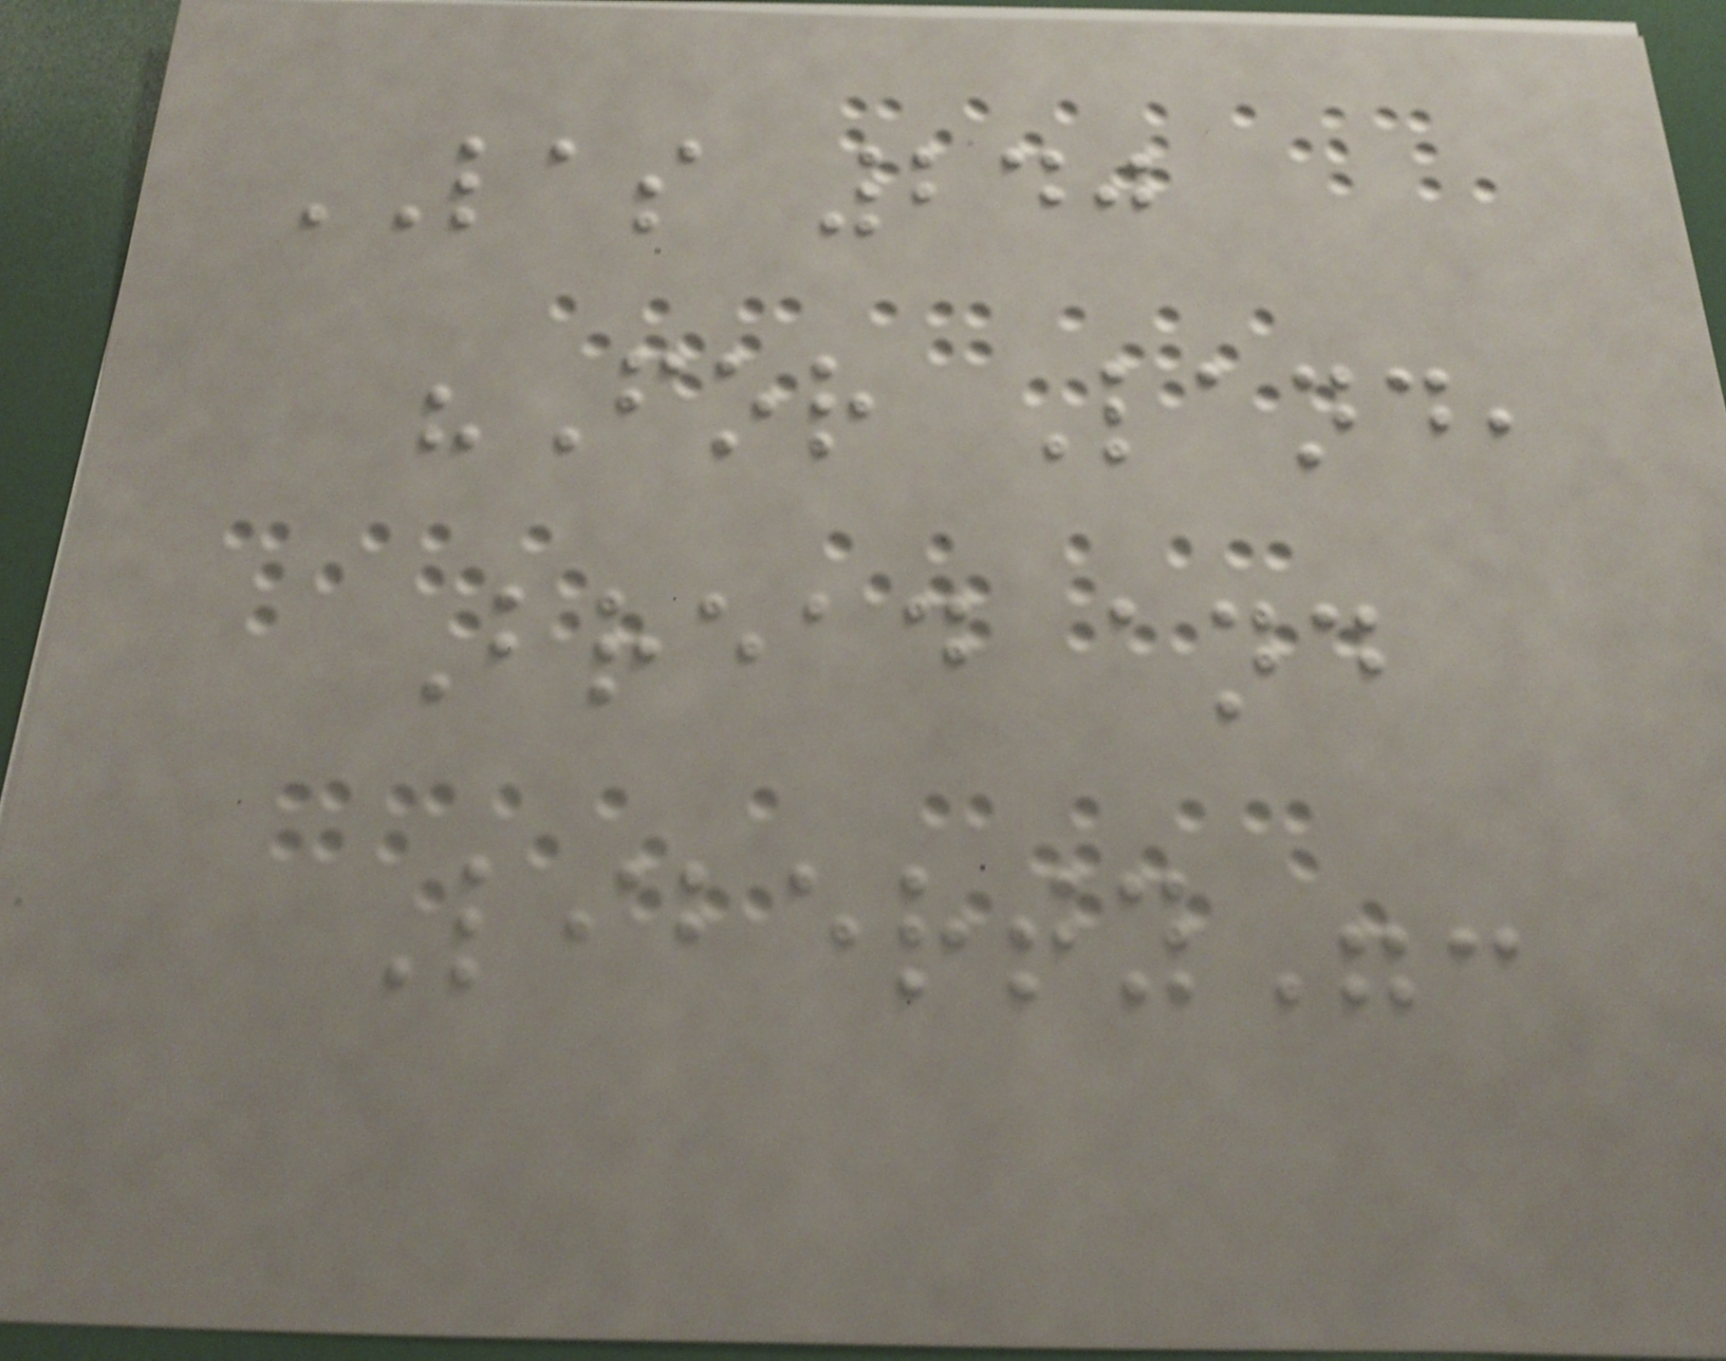LAS 240
"For Land,
Bread and
Liberty":
